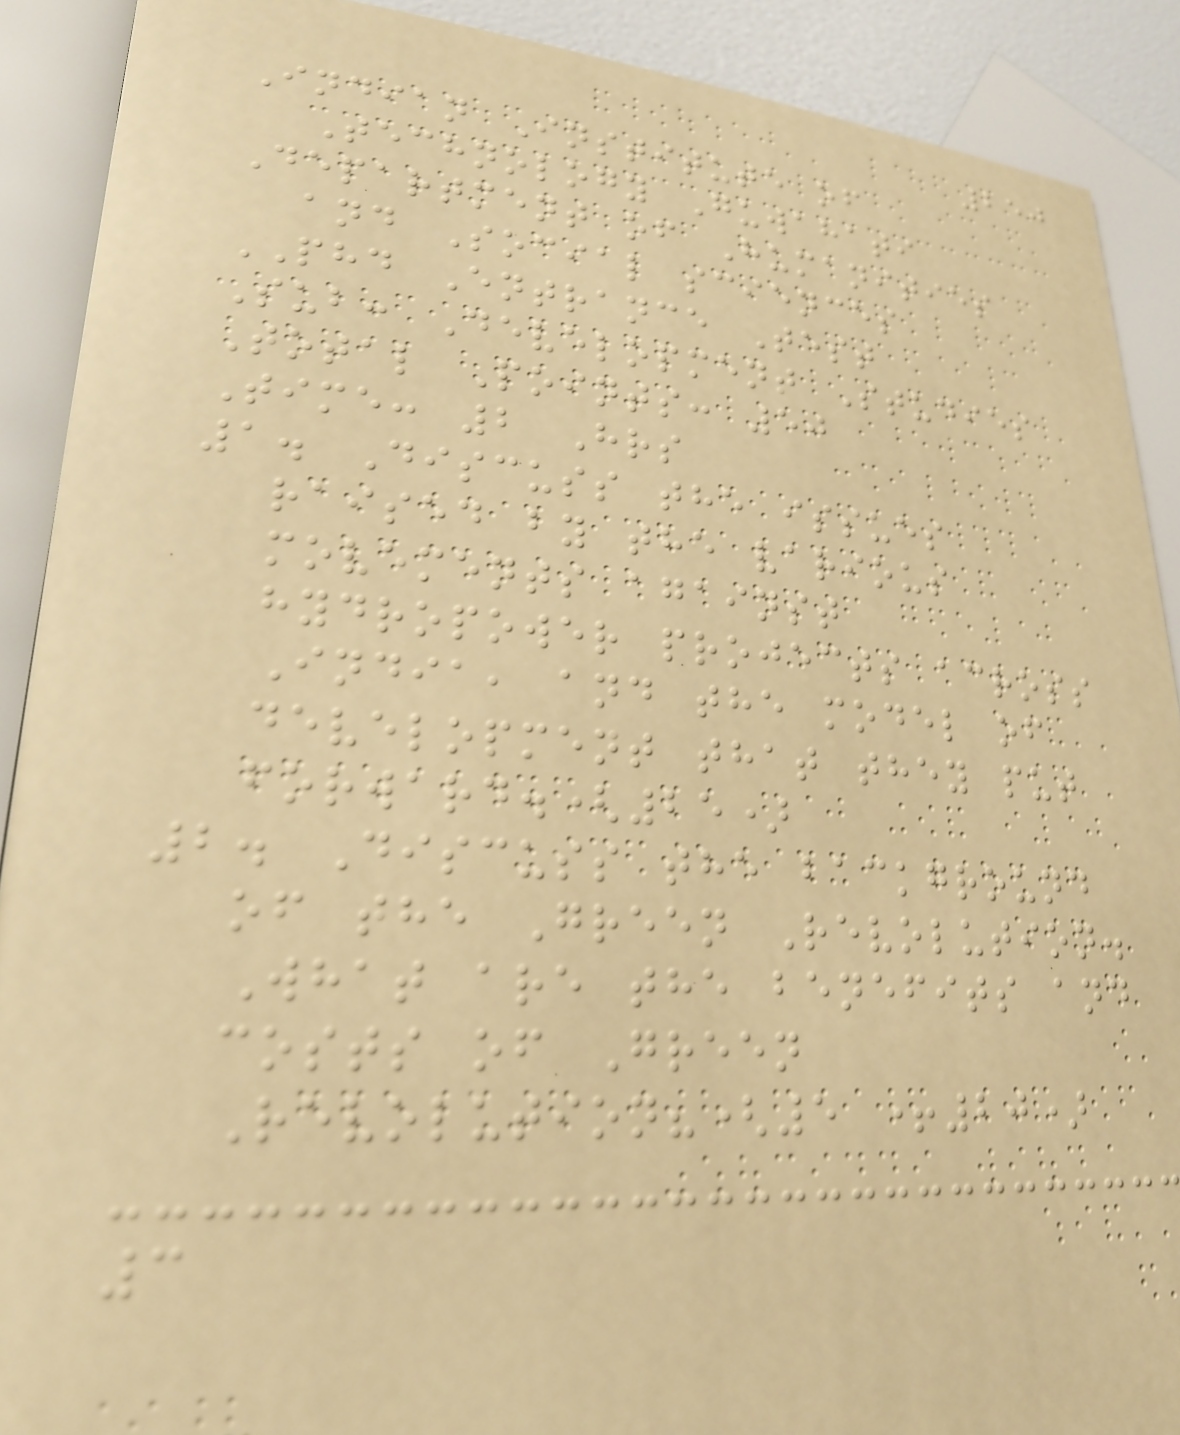250
Indian Institute of
Technology Guwahati
Department of Humanities
and Social sciences
PHD Entrance Test
Sub: Development Studies
Total Points: 50
Time: 2 Hrs
1. Discuss the issues
raised by the various
movements against
hydropower projects across
India, and the model of
development that they put
forward.(25)
2. Discuss the background
of the Green Revolution.
What are the benefits and
costs of Green
Revolution?(5 +20)
3
